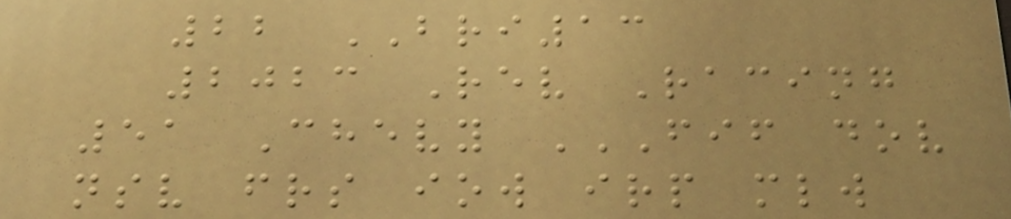22 BRI13
2023 Rev Racing
51 Chevy FIF DOV
NSV FRS IOW IRP MLW
